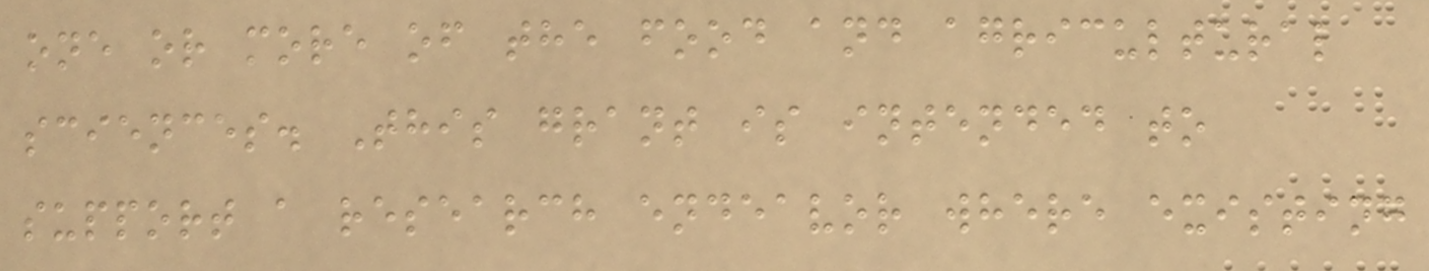one or more of the food and agricultural
sciences. This grant is intended to
support a research endeavor where existing
